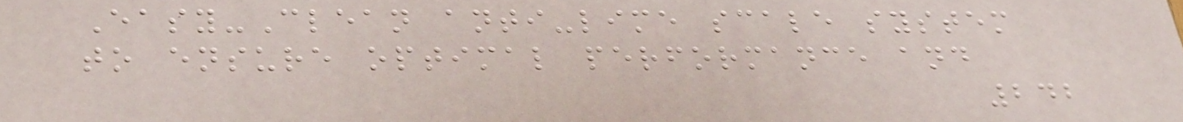Easy-Clean anti-lime scale system
to ensure optimal performance and
242
